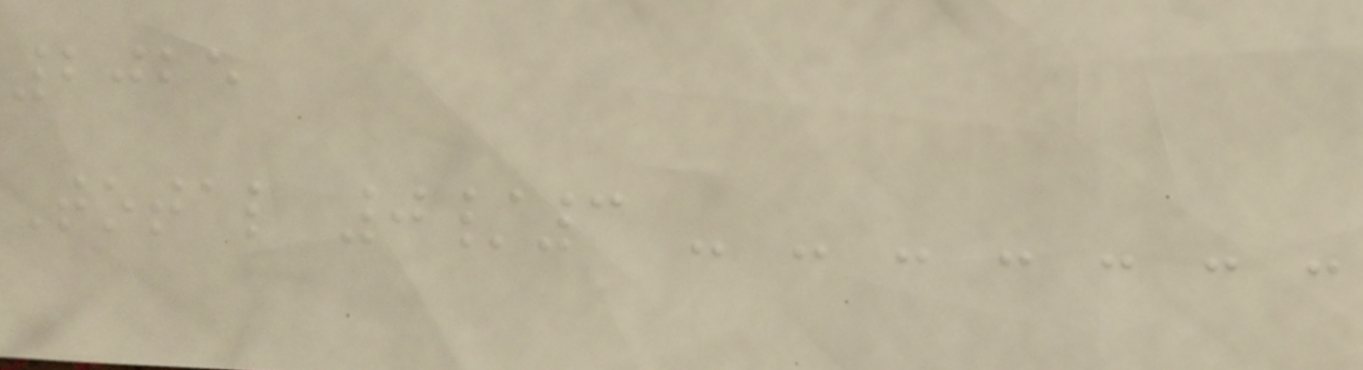2025
Total 0/3 - - - - - - -
